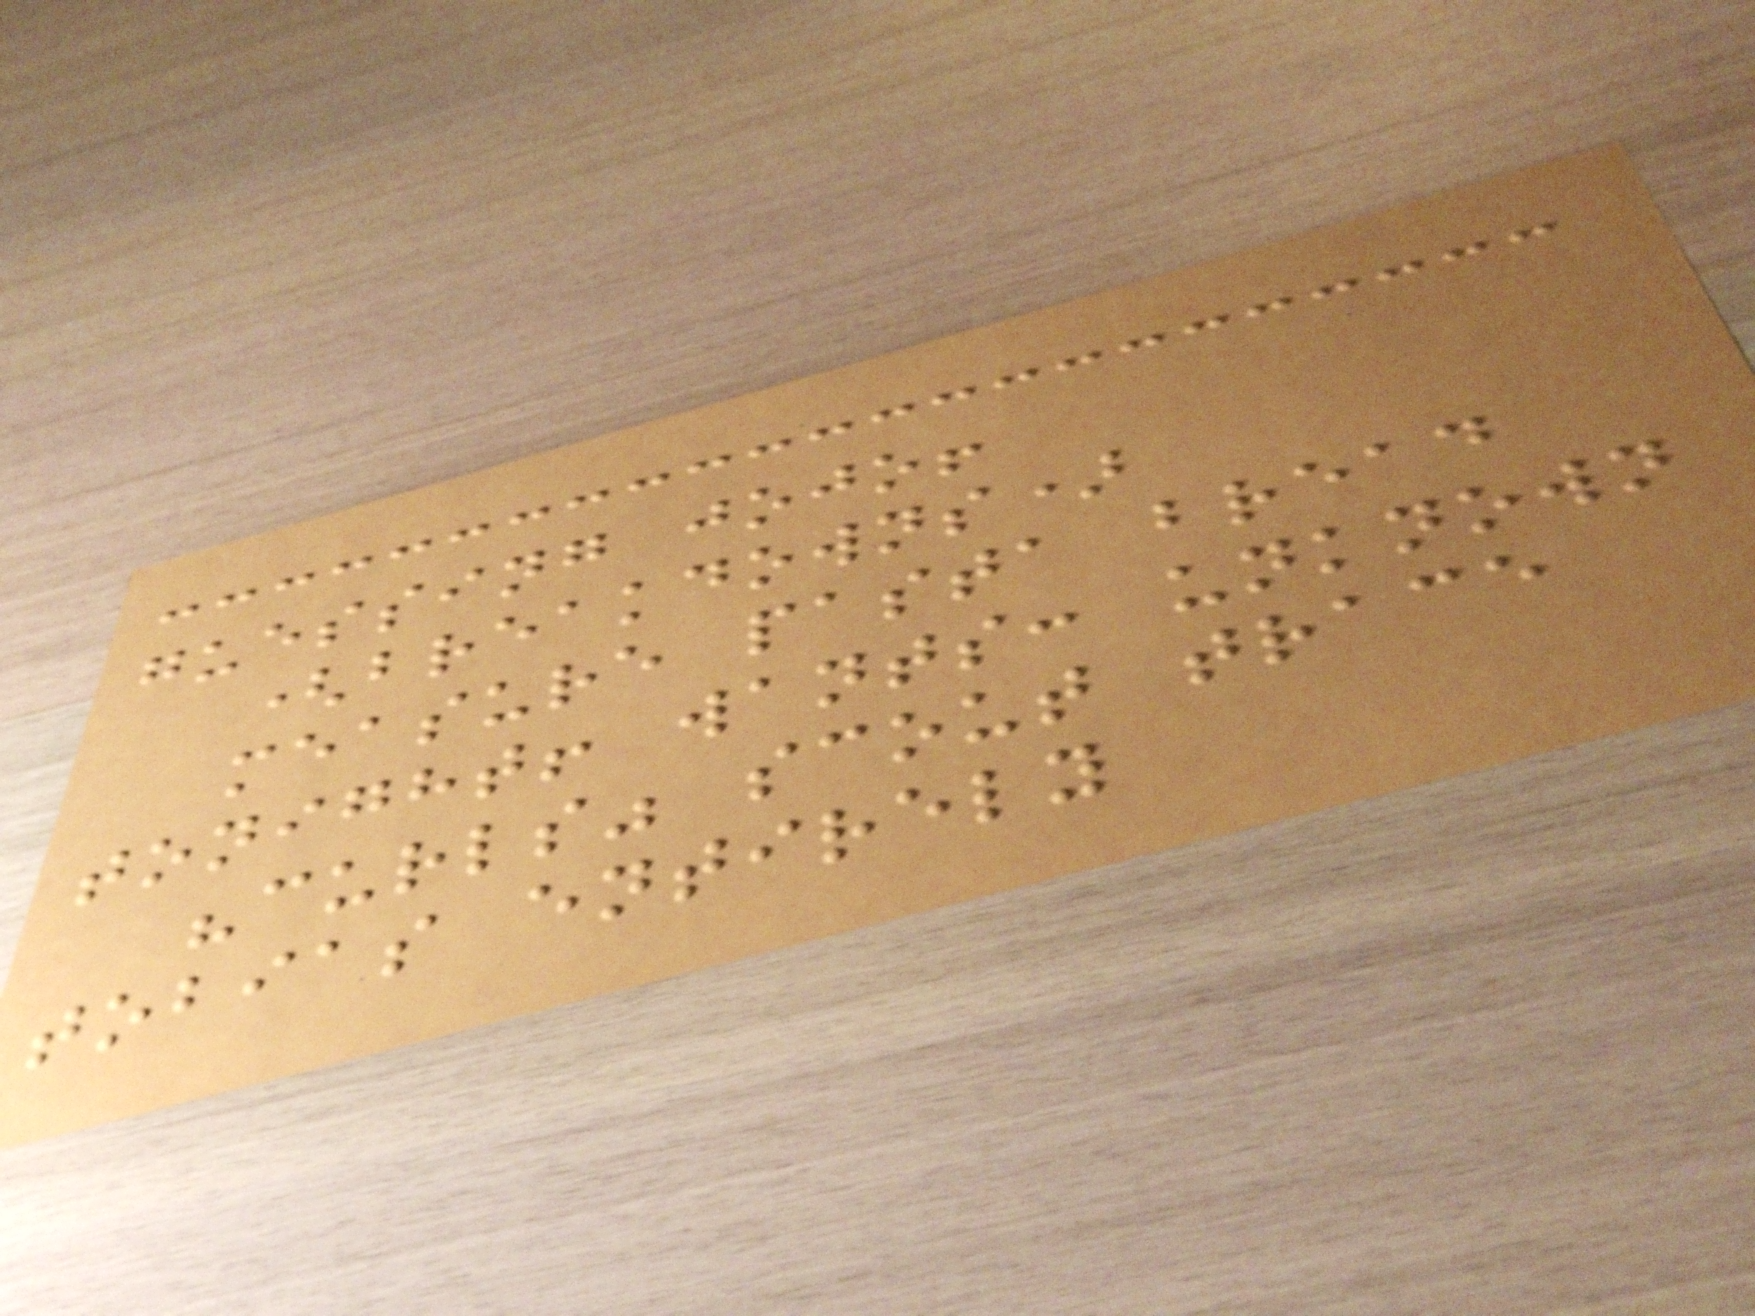guessing jojo!
(breakdowns)
measure pasta bread
tonight! wants: unknown
"curls" scout trace
tobias entirely
